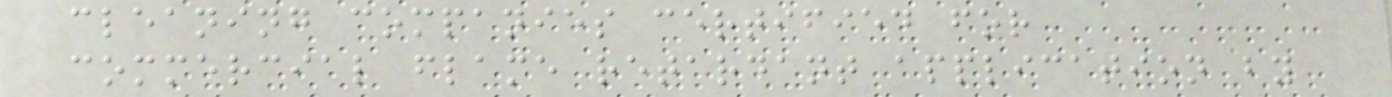cleaning companies certified for
commercial flame retardant application by
